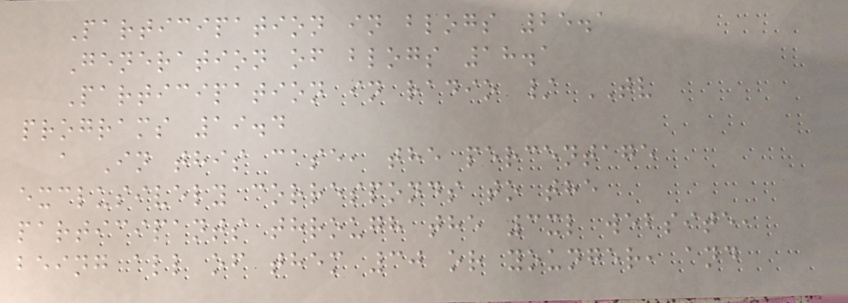Participation in blogs 25.1
Generation of blogs 18.1
Participation in radio / TV
programs 19.4
a In this case, the percentage
exclusively corresponds to the
participants through the 3xl website,
being all of them 30 or younger, and
